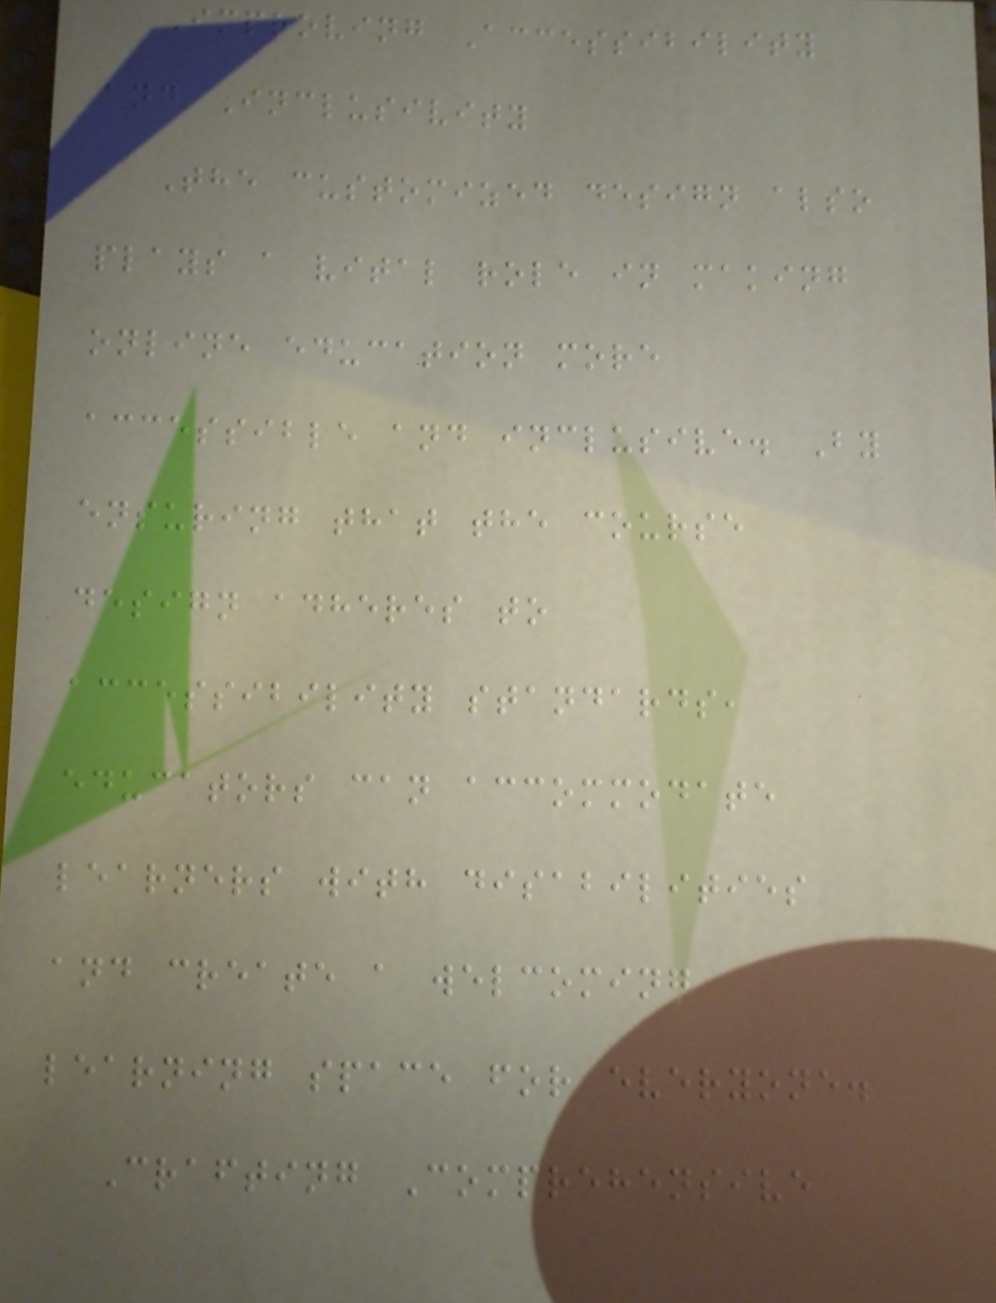Improving Accessibility
and Inclusivity
The customized design also
plays a vital role in making
online education more
accessible and inclusive. By
ensuring that the course
design adheres to
accessibility standards,
educators can accommodate
learners with disabilities
and create a welcoming
learning space for everyone.
Crafting Comprehensive
